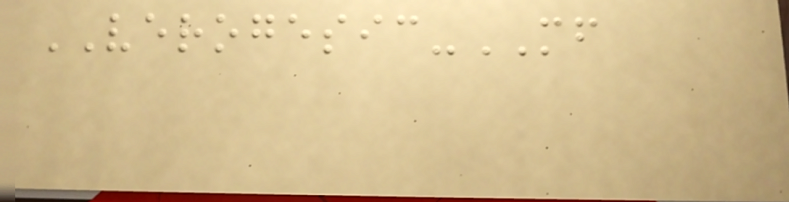VEROGESIC-MF
